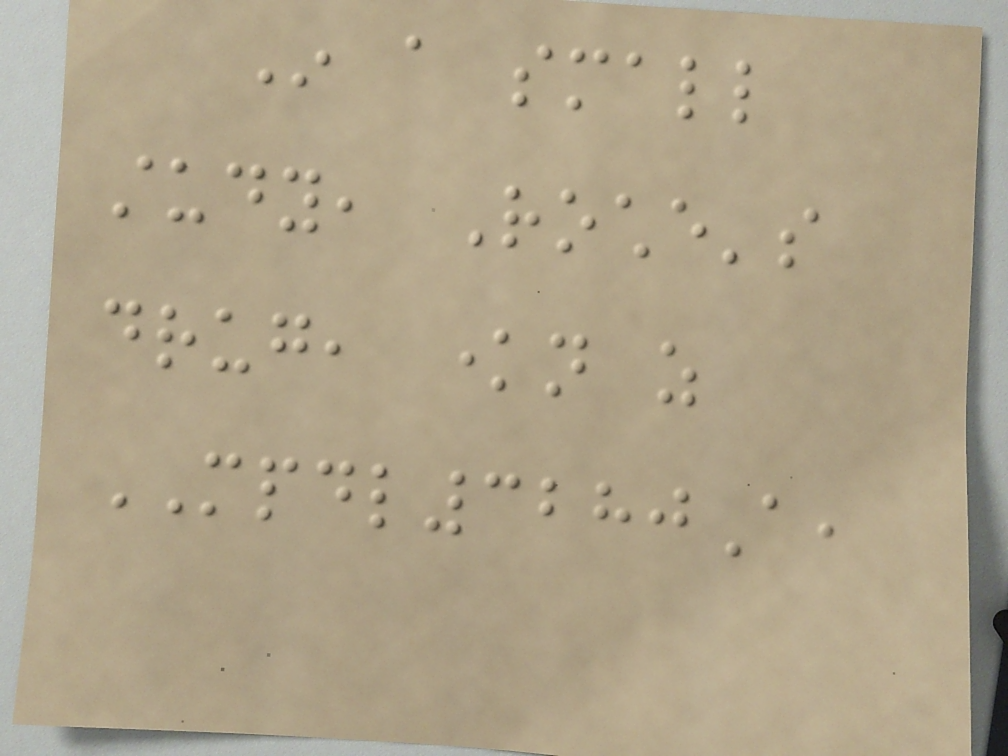In a small
study, Roche's
drug, known as
MPDL3280A,
